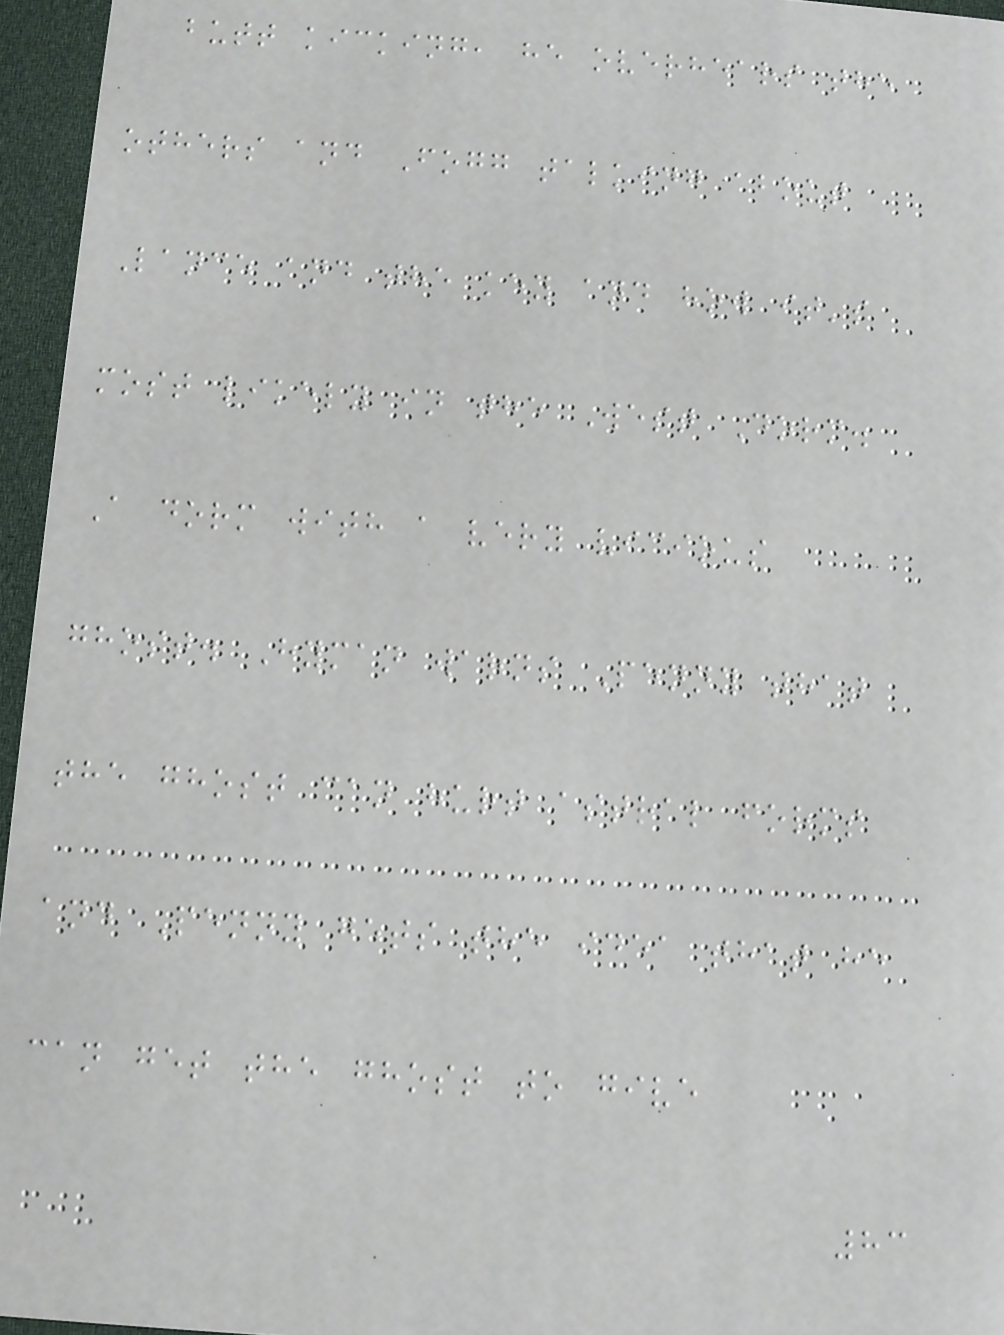butt kicking, he overhears the
others and Fogg talking about
Lance and the key and how it's
most likely in the West Dorm.
A dorm with a very vicious
ghost. Hyman warns Penny that
the ghost can hurt astral forms
and Penny gets the idea that he
can get the ghost to give
83
